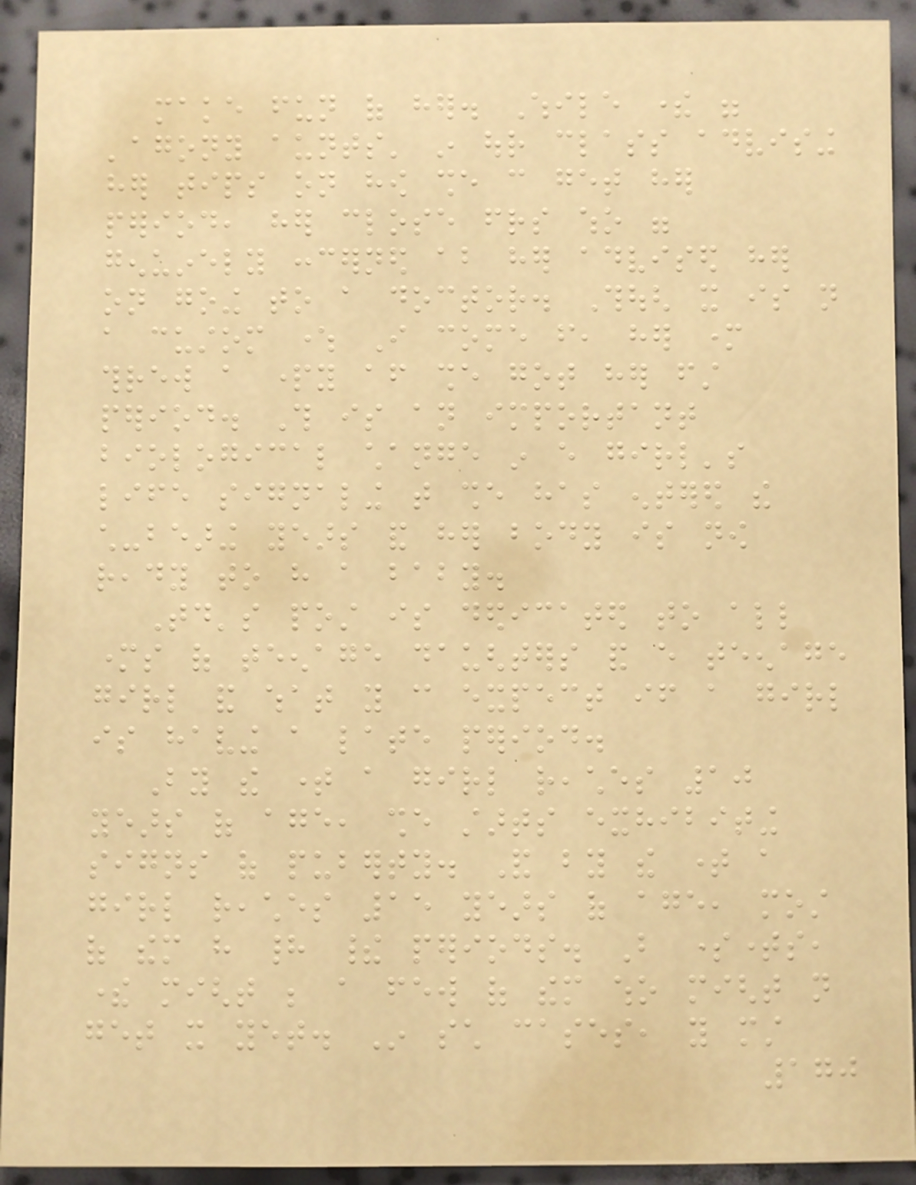make fun of her. While there were
'agony aunts' in our class advising
her tips on how she can get her
period, her close friends who were
genuinely concerned about her advised her
on going to a doctor. Though it is not
a custom where I come from, her mother
threw a party after she got her first
period. This is an important
biological change in every girl's
life signaling that she has entered the
child-bearing years and her body is now
ready to have a baby.
Today's post is dedicated to all
mothers of teenage daughters and every teenage
girl and what you can expect if a girl
is having a late period.
By the time a girl reaches 10
years of age, she starts exhibiting
signs of puberty. And by the time a
girl reaches 15 years of age, most
of them have had their periods. But sometimes,
there might be a few of them who might not
get it yet. In such cases, you must
170
